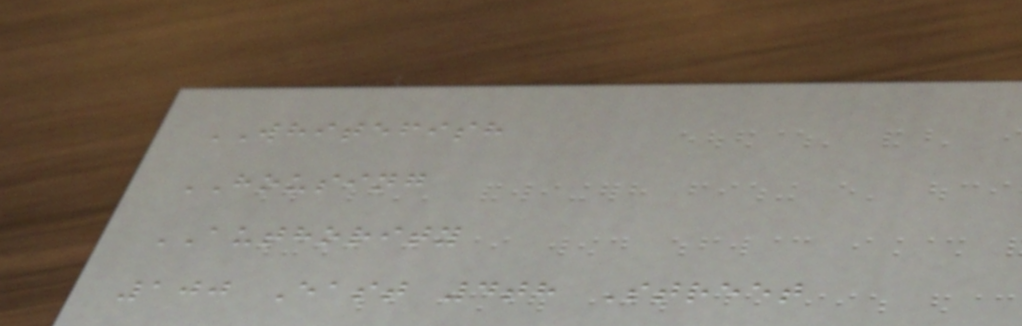WHITEFISH
HOUSING
AUTHORITY
100 East 4th Street
